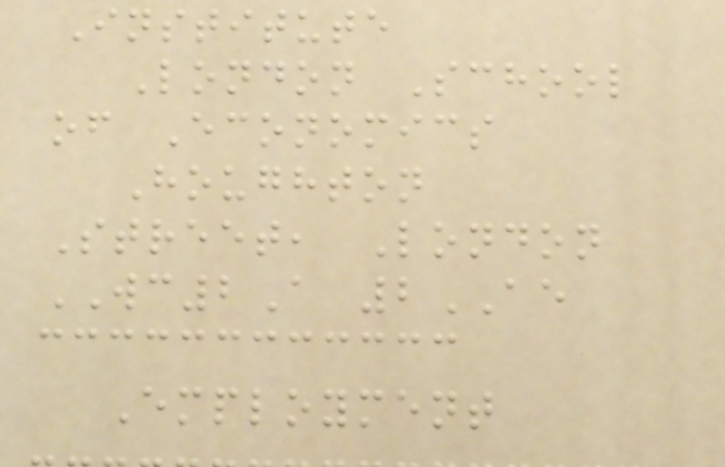Institute
London School
of Economics
Houghton
Street, London
WC2A 2AE
Employment
